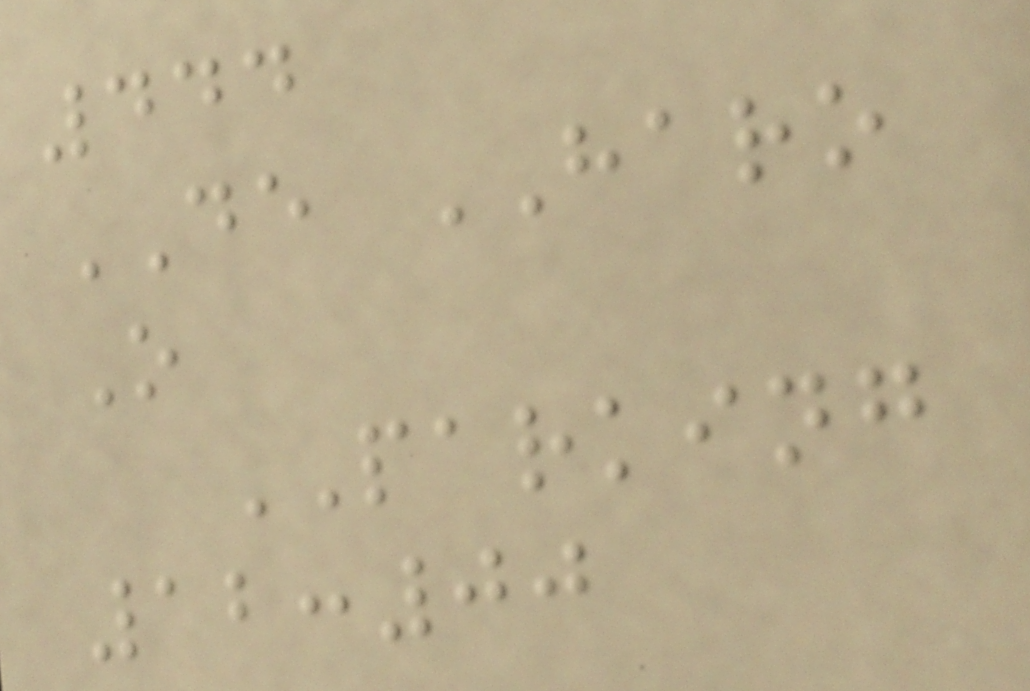444
DE HARO
O
PARKING
12:00
